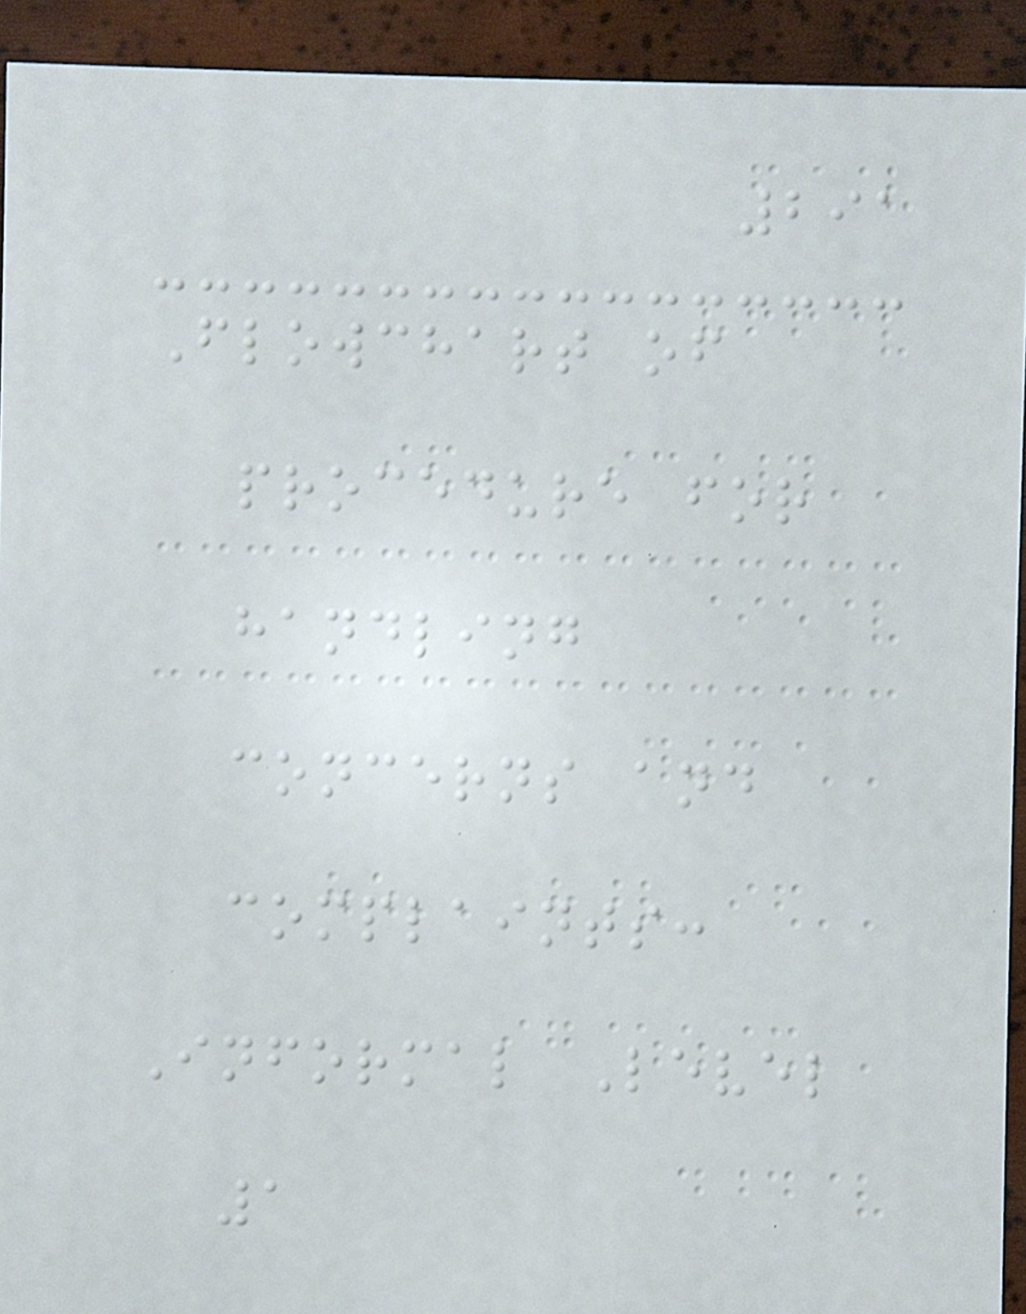291
Flowchart of
procedure for
handling
concerns and
complaints:
Informal Level
1
